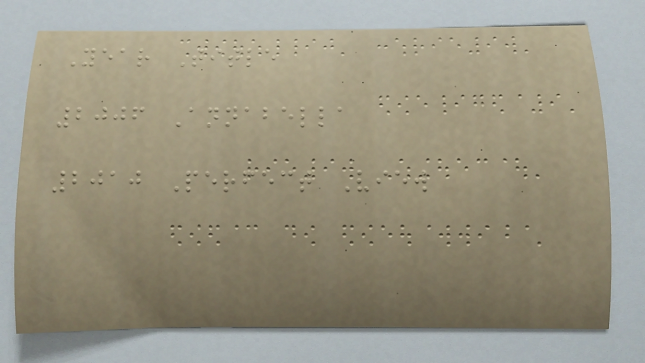Year Title
2006 Annabella
2010 Perfect View
